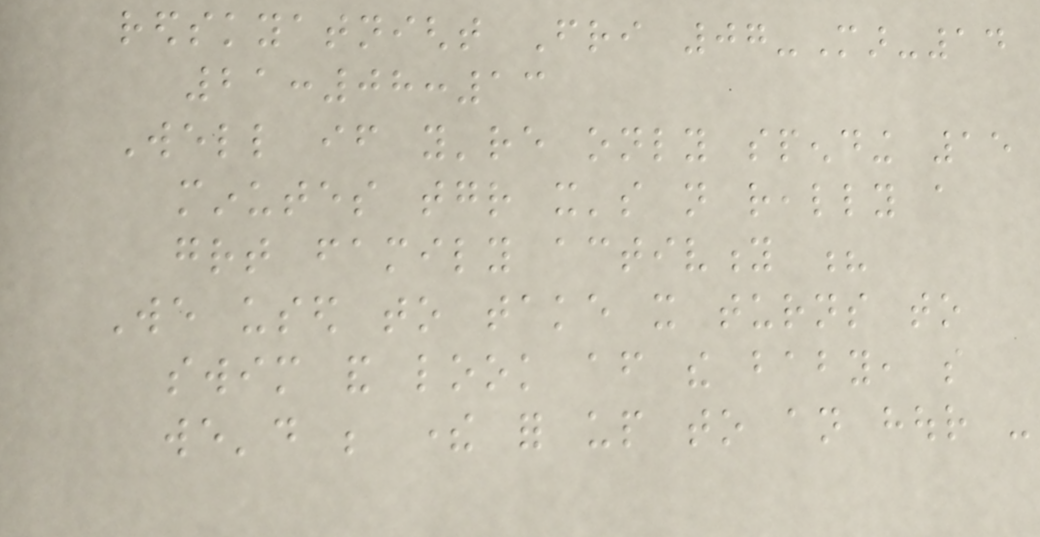redskyatnight Fri 07-Mar-14
21:08:13
Well if you're only spending 15
minutes together it's not really a
great family activity ?
We used to take it turns to
swim and look after the baby, so
we'd be there for up to an hour -
